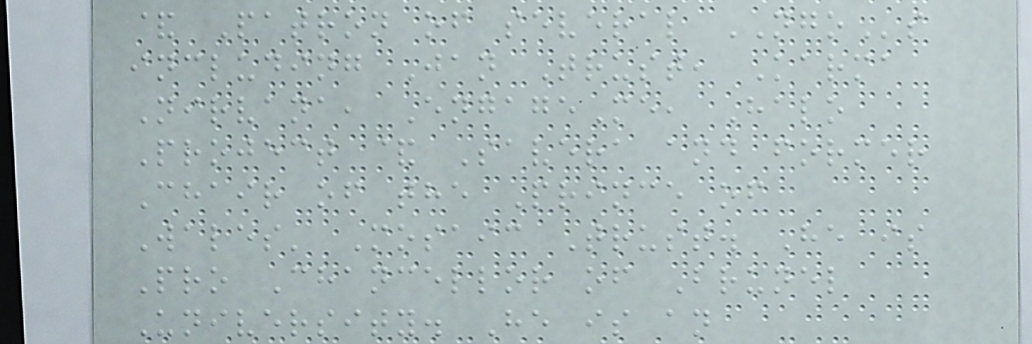& Patron of several NGOs
including Jan Trust, Karma
Nirvana, EngageMe, Halo
Project & Savera and former
Chair of the Prince of
Wales' Mosaic Trust. He is
Pro Chancellor of Brunel
University. He is an
